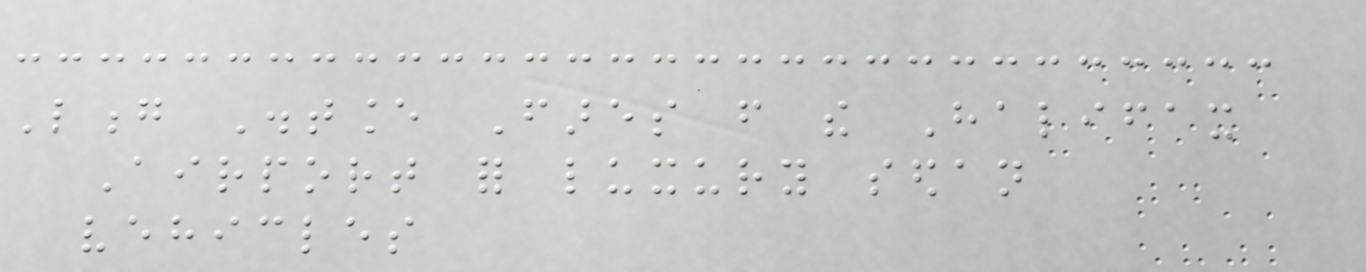Long Distance Fares from the Halifax
Airport for luxury sedan
vehicles
